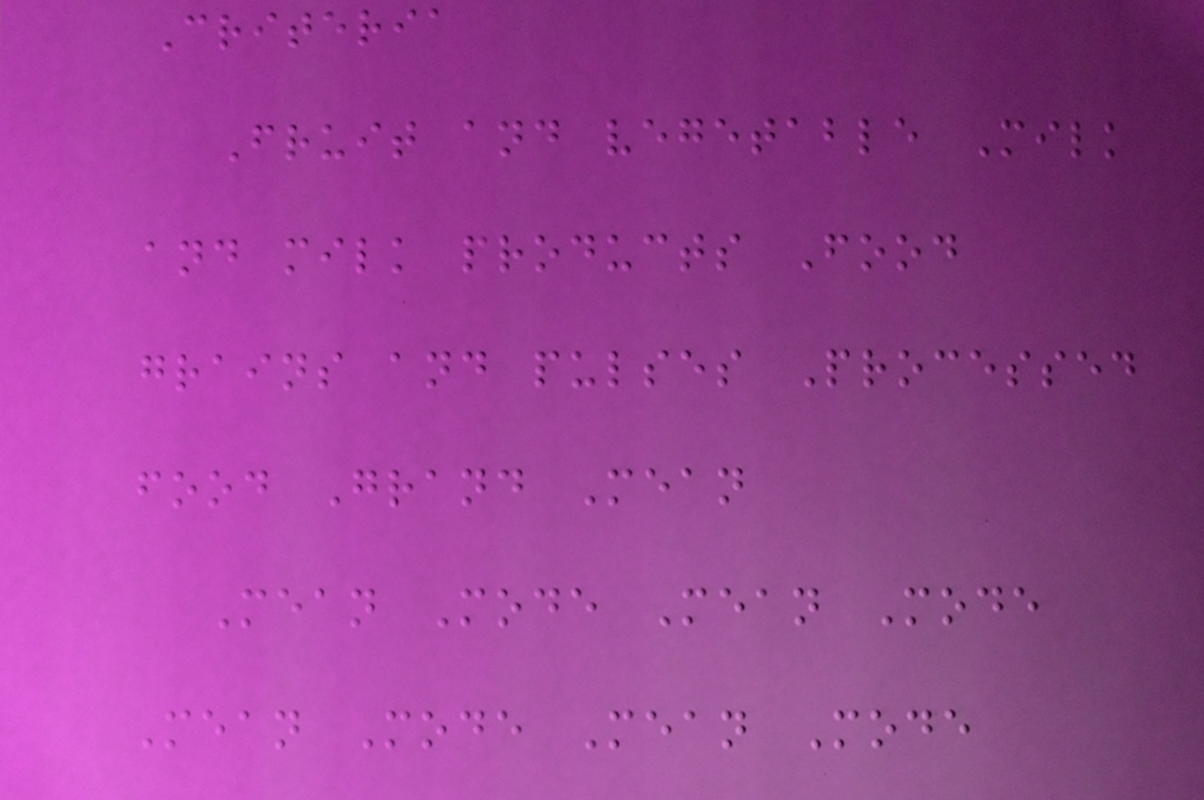Criteria
Fruit and vegetable Milk
and milk products Food
grains and pulses Processed
food Grand Mean
Mean Mode Mean Mode
Mean Mode Mean Mode
